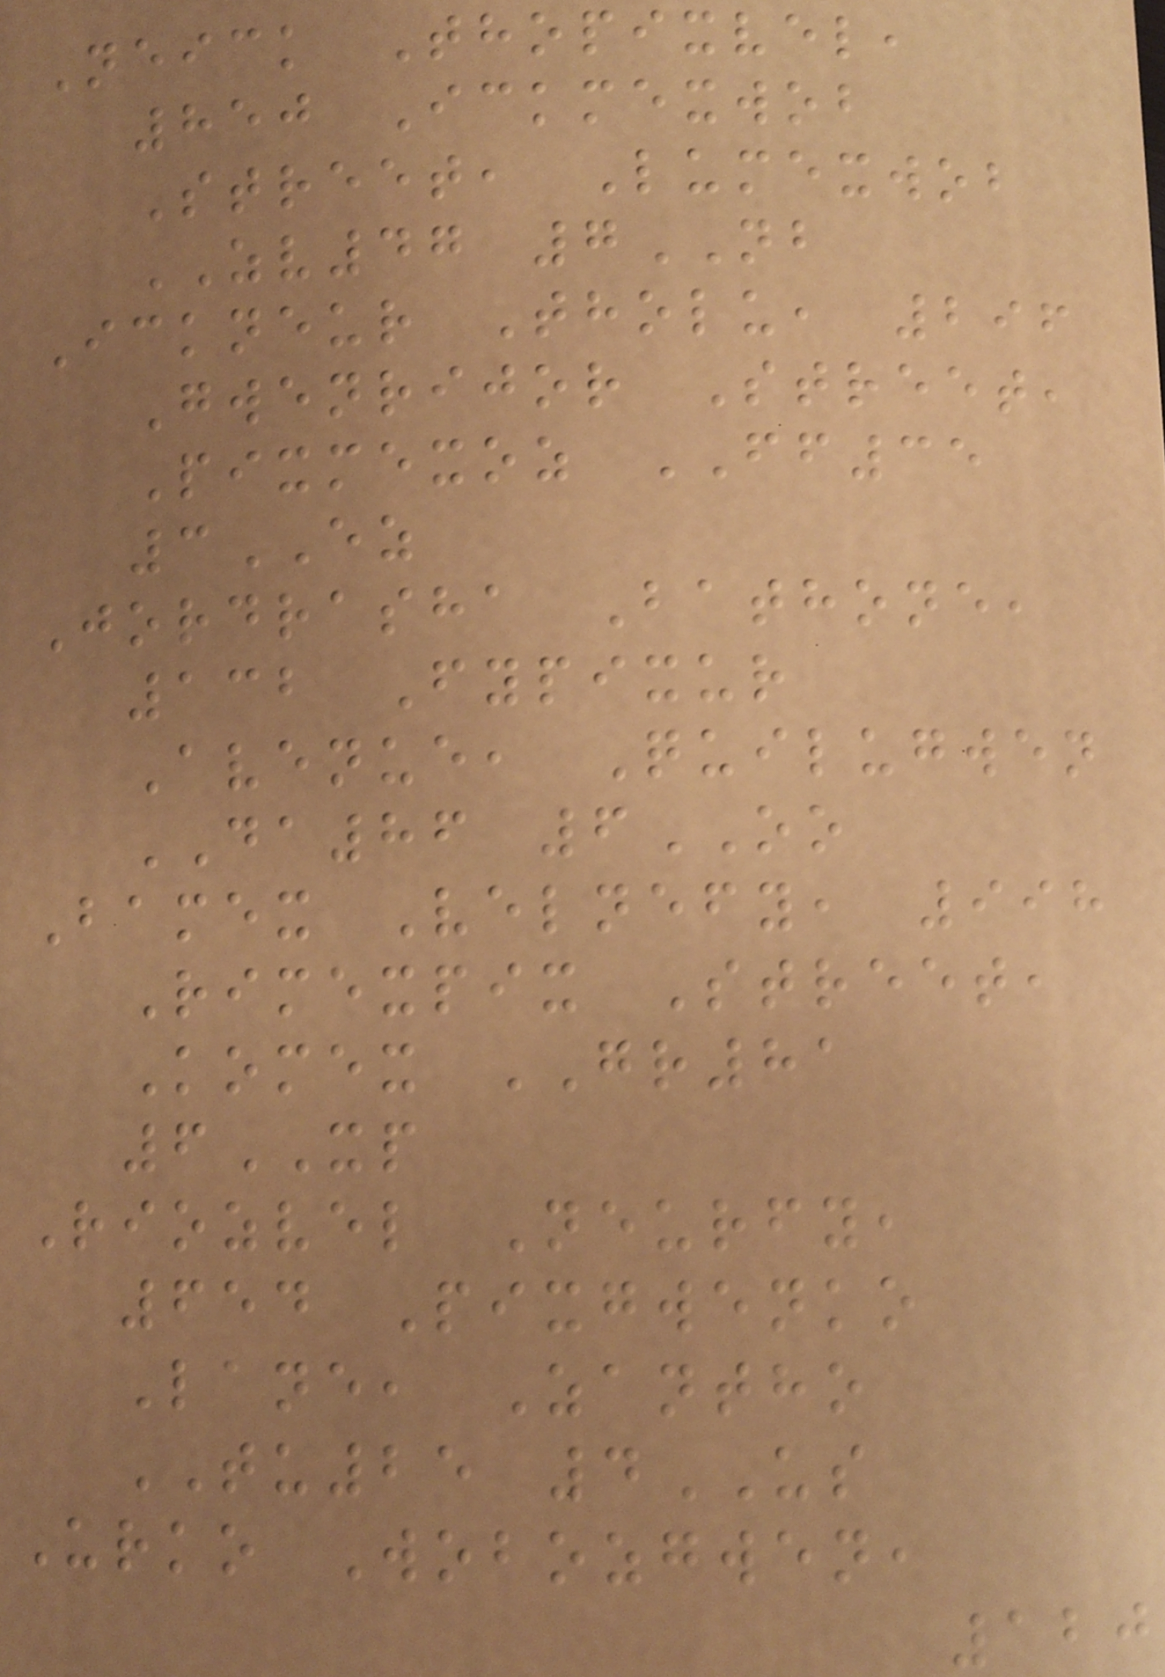Neick Thopixvel,
850 Ickmexwob
Street, Lumexwob
ZV47 7NB
Ickneur Tholu, 296
Gwenrijor Street,
Pixmexoz FF35
3EZ
Jordrasha Bathone,
132 Fypixur
Avenue, Quilugwen
DA86 6OO
Bamex Velnefy, 998
Rimexpix Street,
Komex GR81
6XP
Riozvel Neurfy,
654 Pixgwenko
Lane, Zantho
TU25 4US
Urko Wobozgwen,
120
